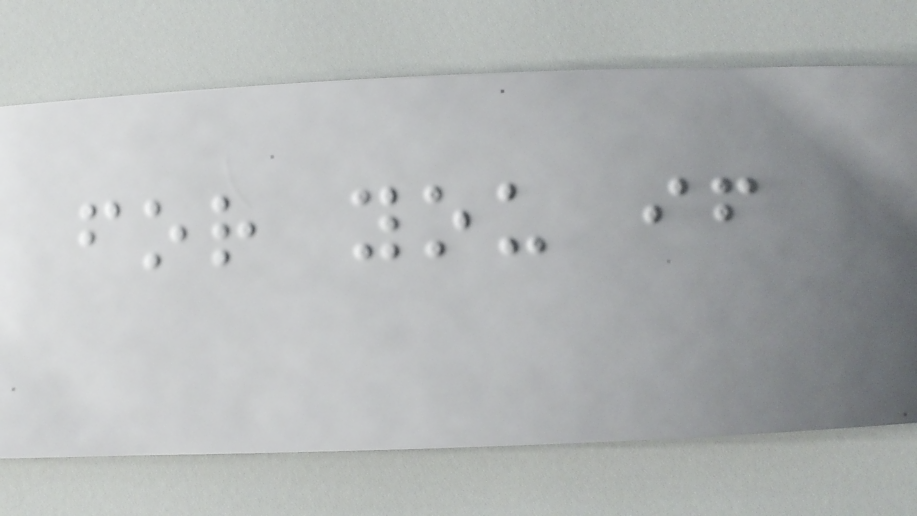for you if
